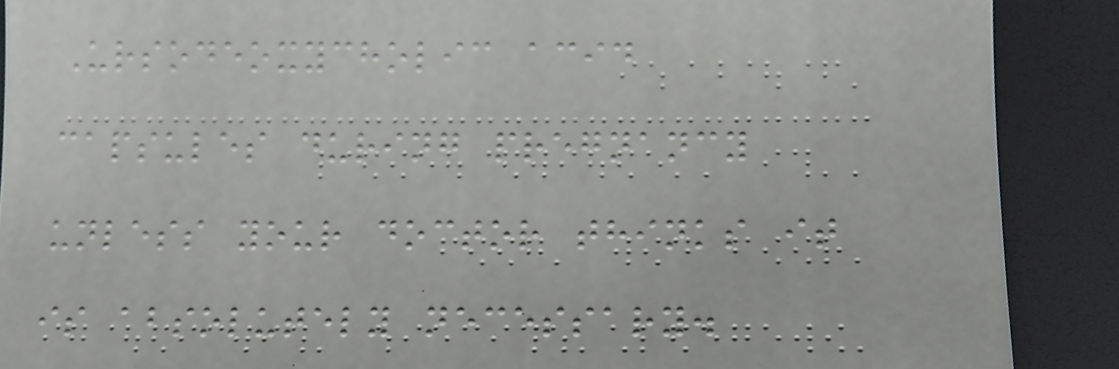Ursodeoxycholic acid
capsules during pregnancy
unless your doctor thinks it
is absolutely necessary.
